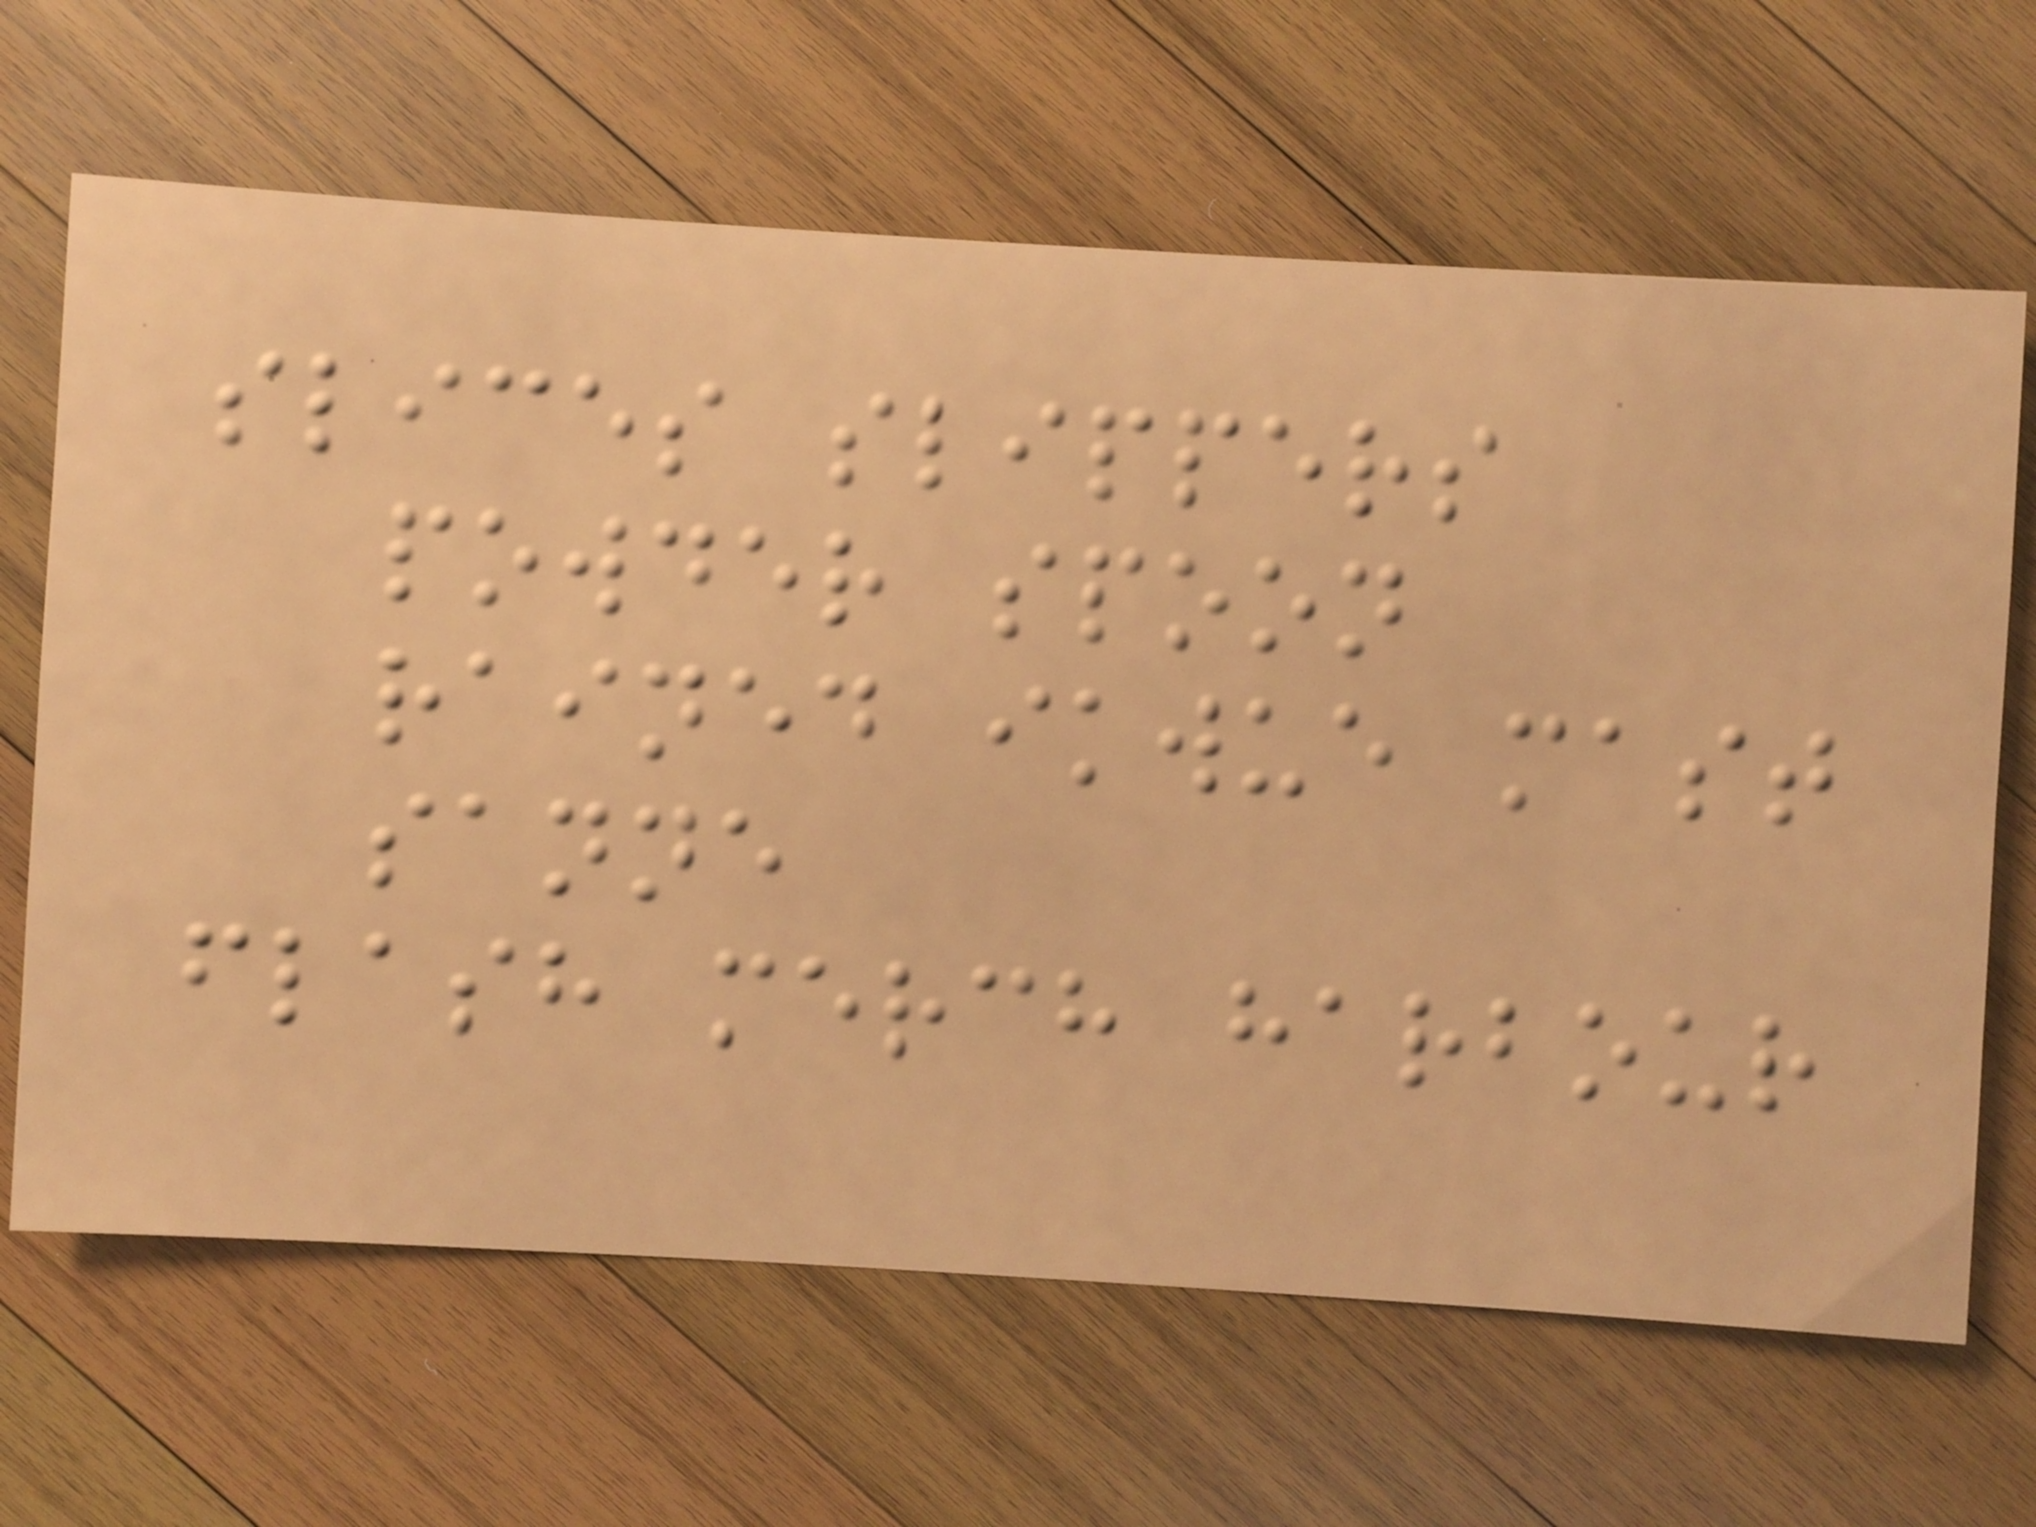slices slippers
powder spoon
rained ikwue mast
sanne
flash merch harbour
